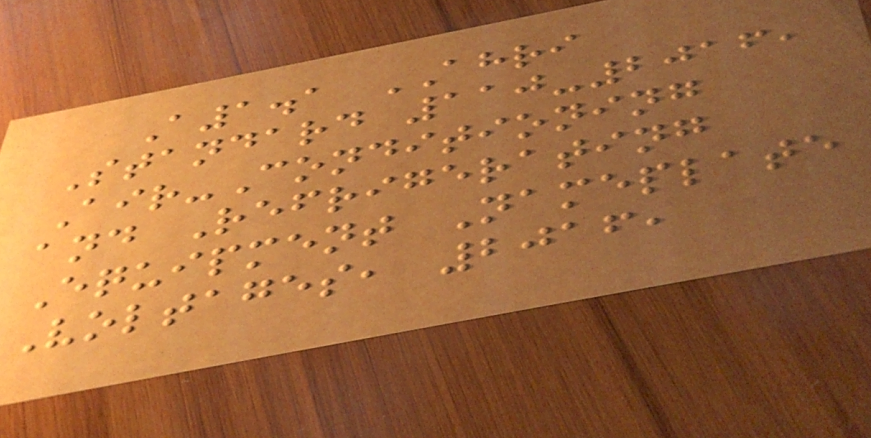A1.1 AHRI
Standard 110-2016,
Air-Conditioning
and Refrigerating
Equipment Nameplate
Voltages, 2016,
